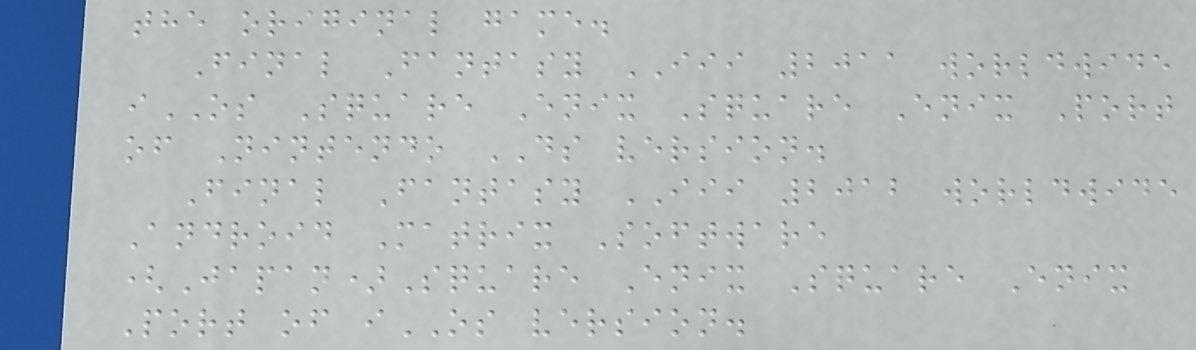the original game.
Final Fantasy III 2011 worldwide
iOS Square Enix Square Enix Port
of Nintendo DS version.
Final Fantasy III 2012 worldwide
Android Matrix Software
(Japan)Square Enix Square Enix
Port of iOS version.
